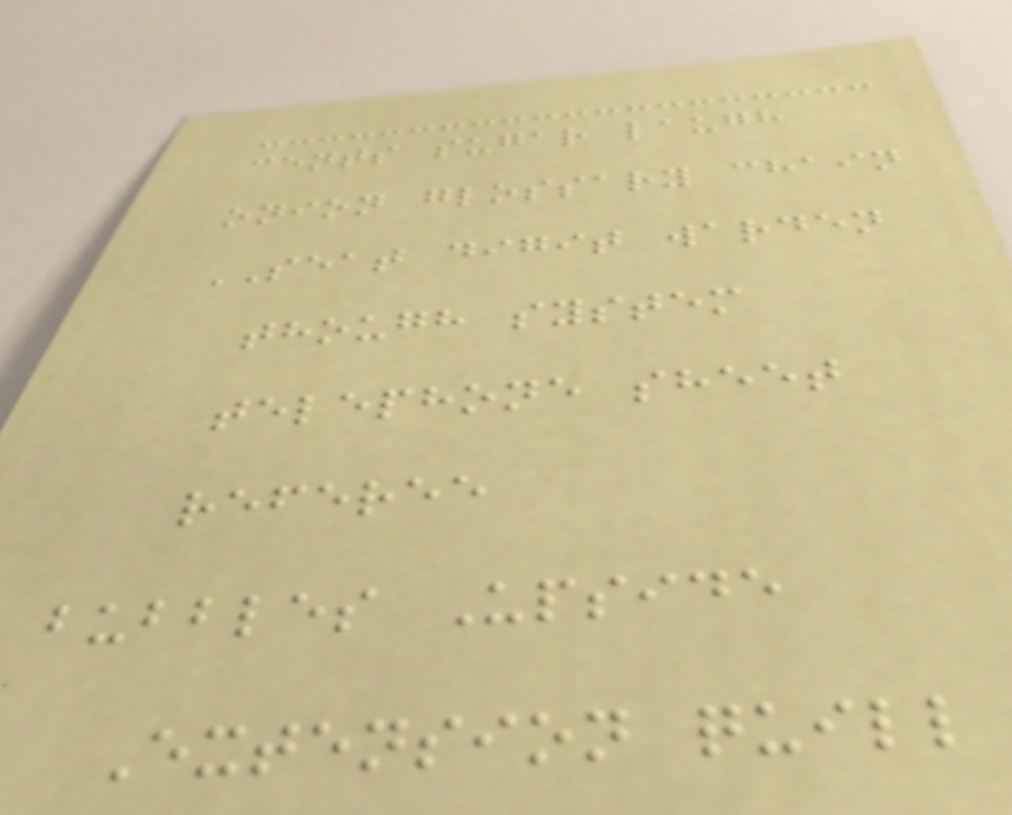cents sugar laugh
onion glossary chain
SEAT digit warden
though system
telephone sheet
referee
bubbles Upside
Extension quill
